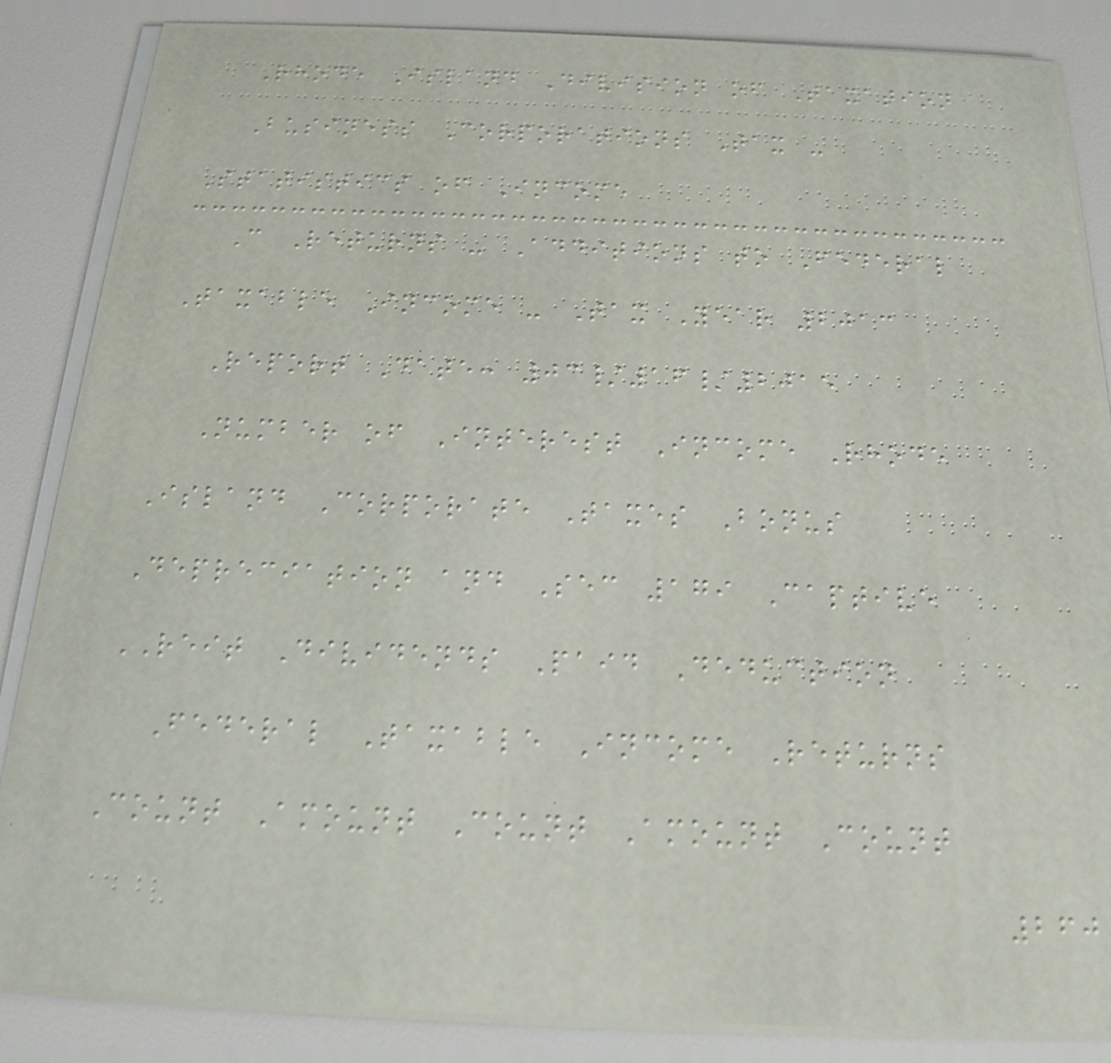Rhode Island Division of Taxation
Business Corporations Tax -
Statistics of Income
C Returns - Additions to Federal
Taxable Income - Tax Year 2013
Report Date: 03/16/2015
Number of Interest Income Rhode
Island Corporate Taxes Bonus
Depreciation and Sec 179 Captive
REIT Dividends Paid Deduction
Federal Taxable Income Returns
Count Amount Count Amount Count
260
